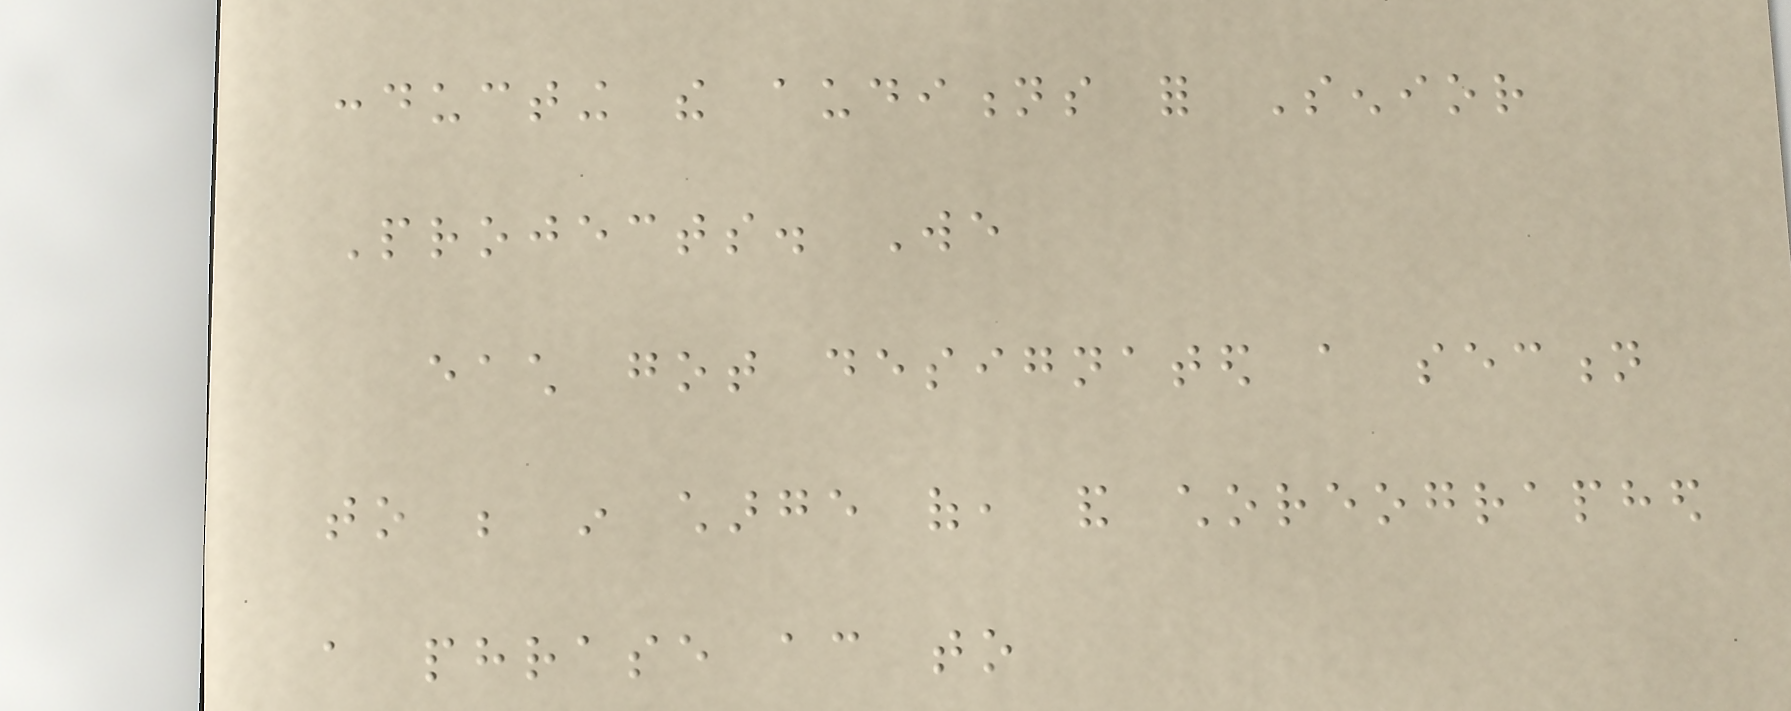conducting the auditions for Senior
Projects. We
each got designated a section
to be in charge of, and choreographed
a phrase according to
